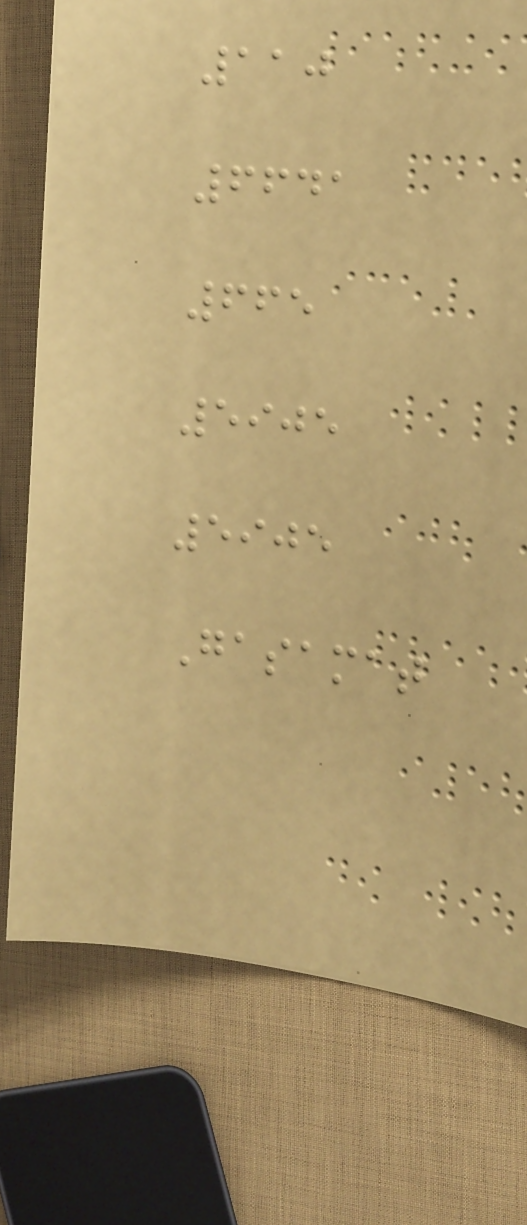110
6641
665
5905
5905
Gasamat
